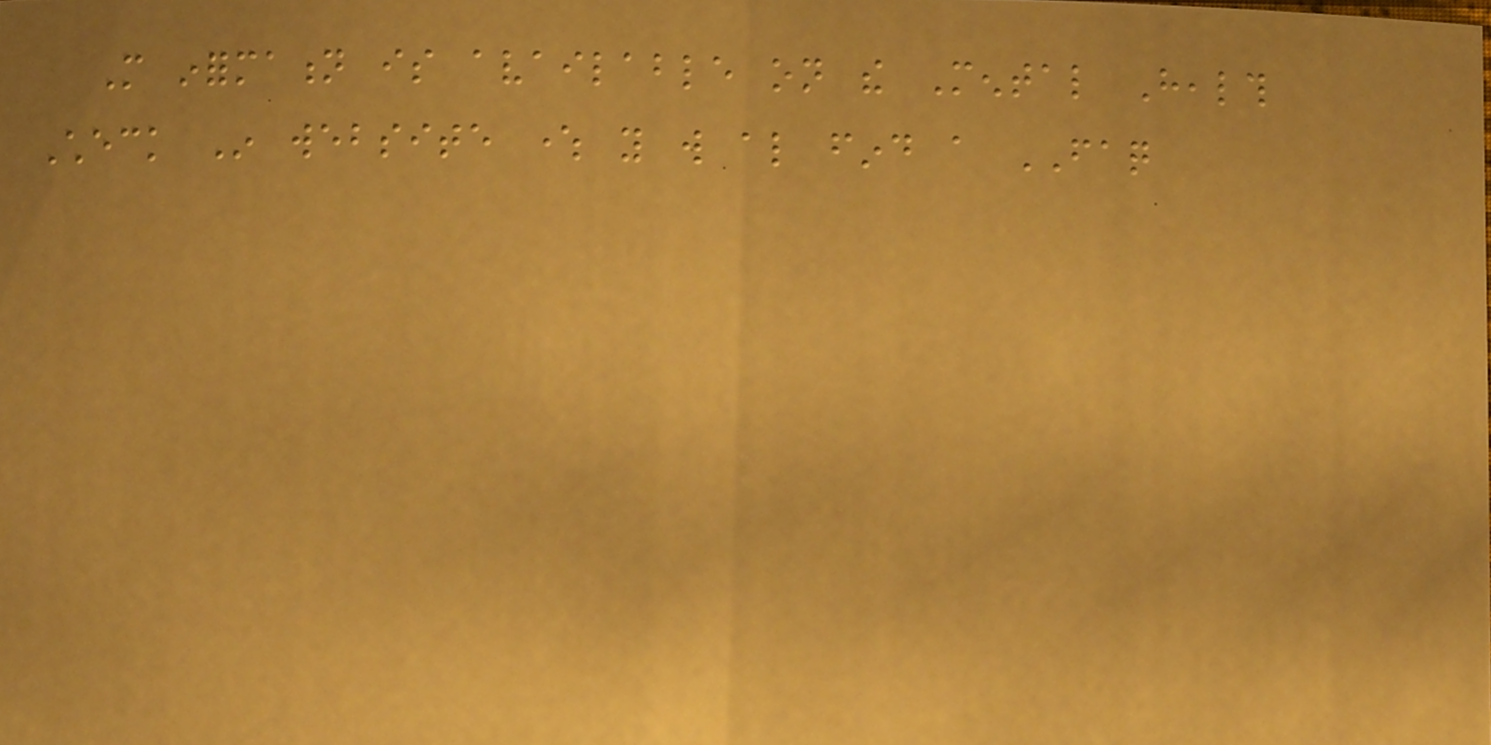More information is available on the Mental Health
Check In website where you will also find a FAQ
